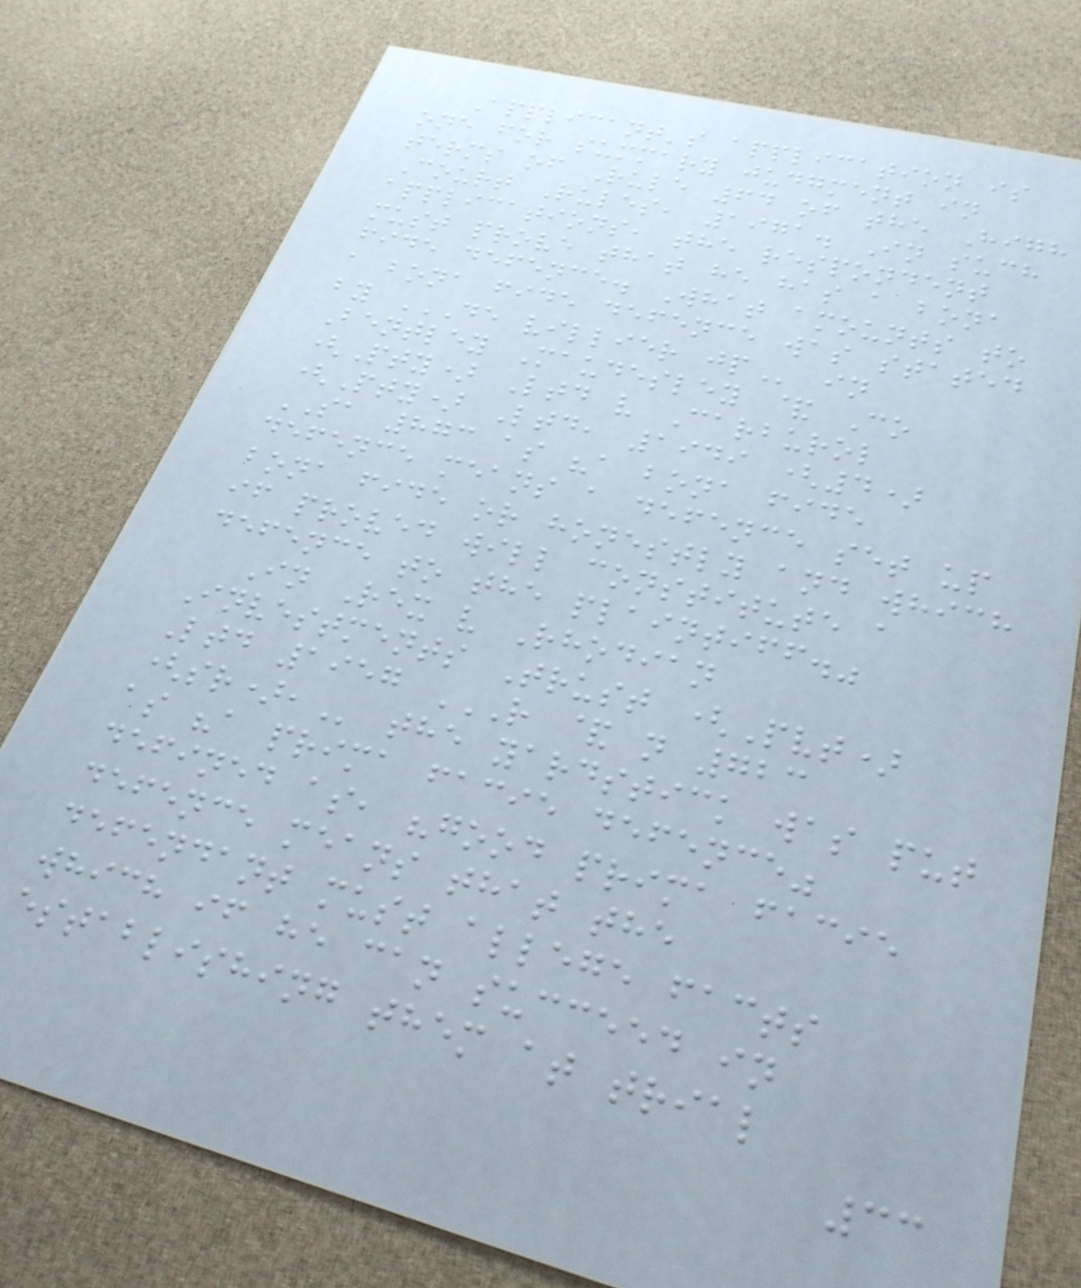Applicant's application is
one for summary judgment in
terms of Rule 64 of the High
Court Rules, 1971. In such
applications, the respondent
must prove that he has a bona
fide defence. What amounts to
a bona fide defence was stated
by DE VILLIER JP in
Bentley Maudesley & Co
(Pty) Ltd v Carburol
(Pty) Ltd, 1949 (4)
SA 873 as "a bona fide
defence means a defence set up
bona fide or honestly and which
if proved will constitute a
defence to the plaintiff."
In Rex v Rhodian
Investments Trust (Pvt)
Ltd 1957 R & N 723
(SR), the yardstick was put
as "a prima facie defence"
defined as, "good prima facie
defence means that the
defendant must allege facts
which if he can succeed in
establishing them at trial
33
